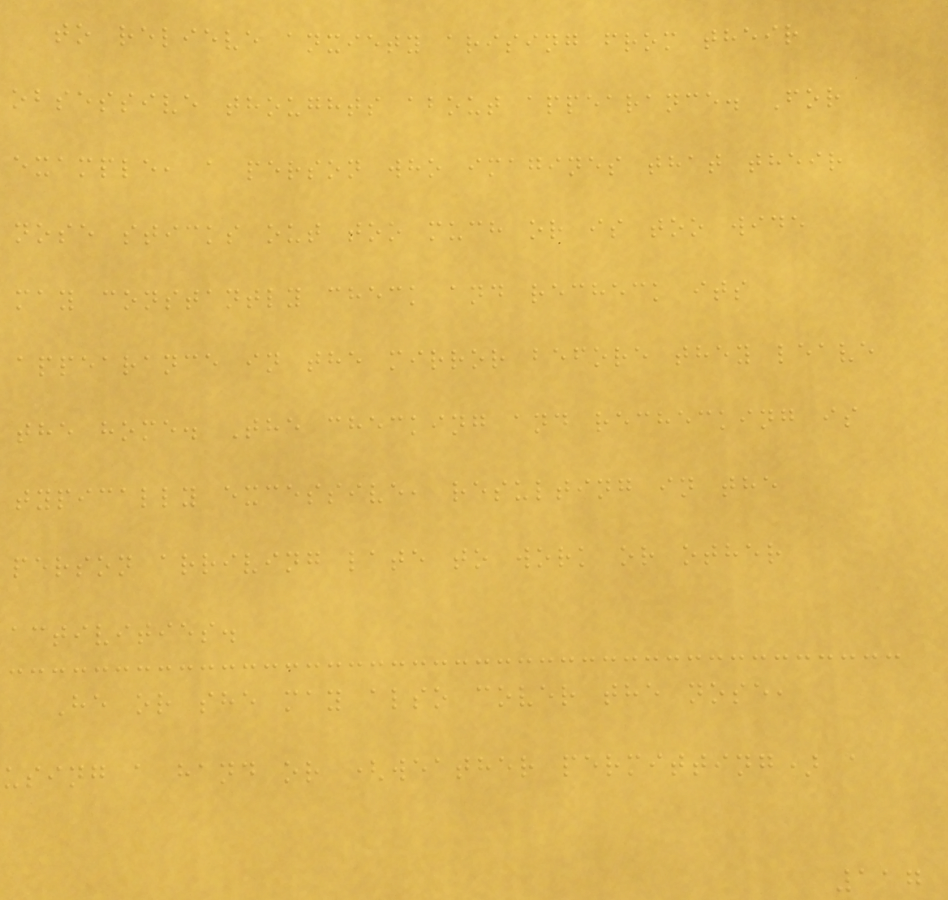to relieve anxiety arising from their
obsessive thoughts about appearance. For
example, a person who imagines that their
nose sticks out too much or is too wide
may constantly check and recheck its
appearance in the mirror before they leave
the home. The checking and rechecking is
typically excessive, resulting in the
person arriving late to work or other
activities.
He or she may also cover the nose,
using a hand or (weather permitting) a
117
